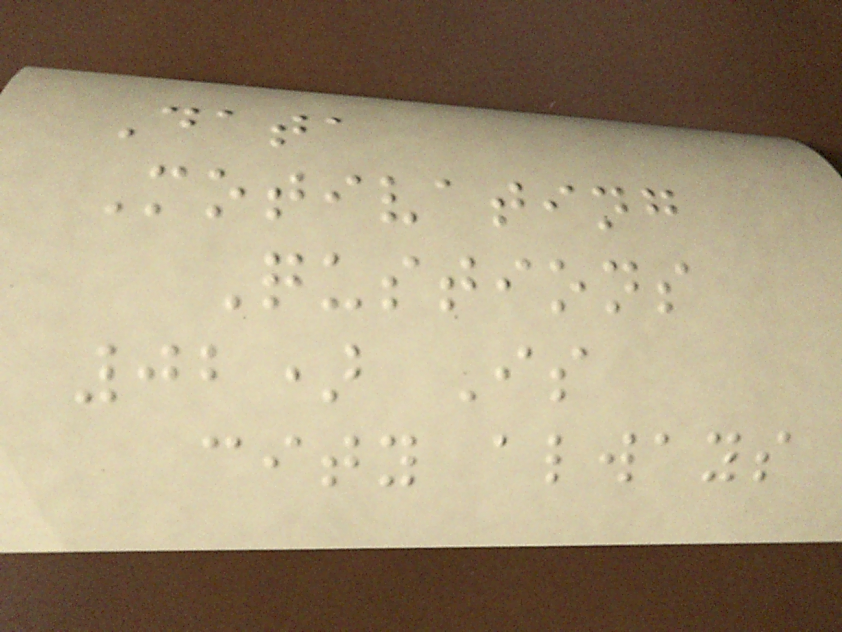Data
Motivating
Qustions
02) Is
city always
